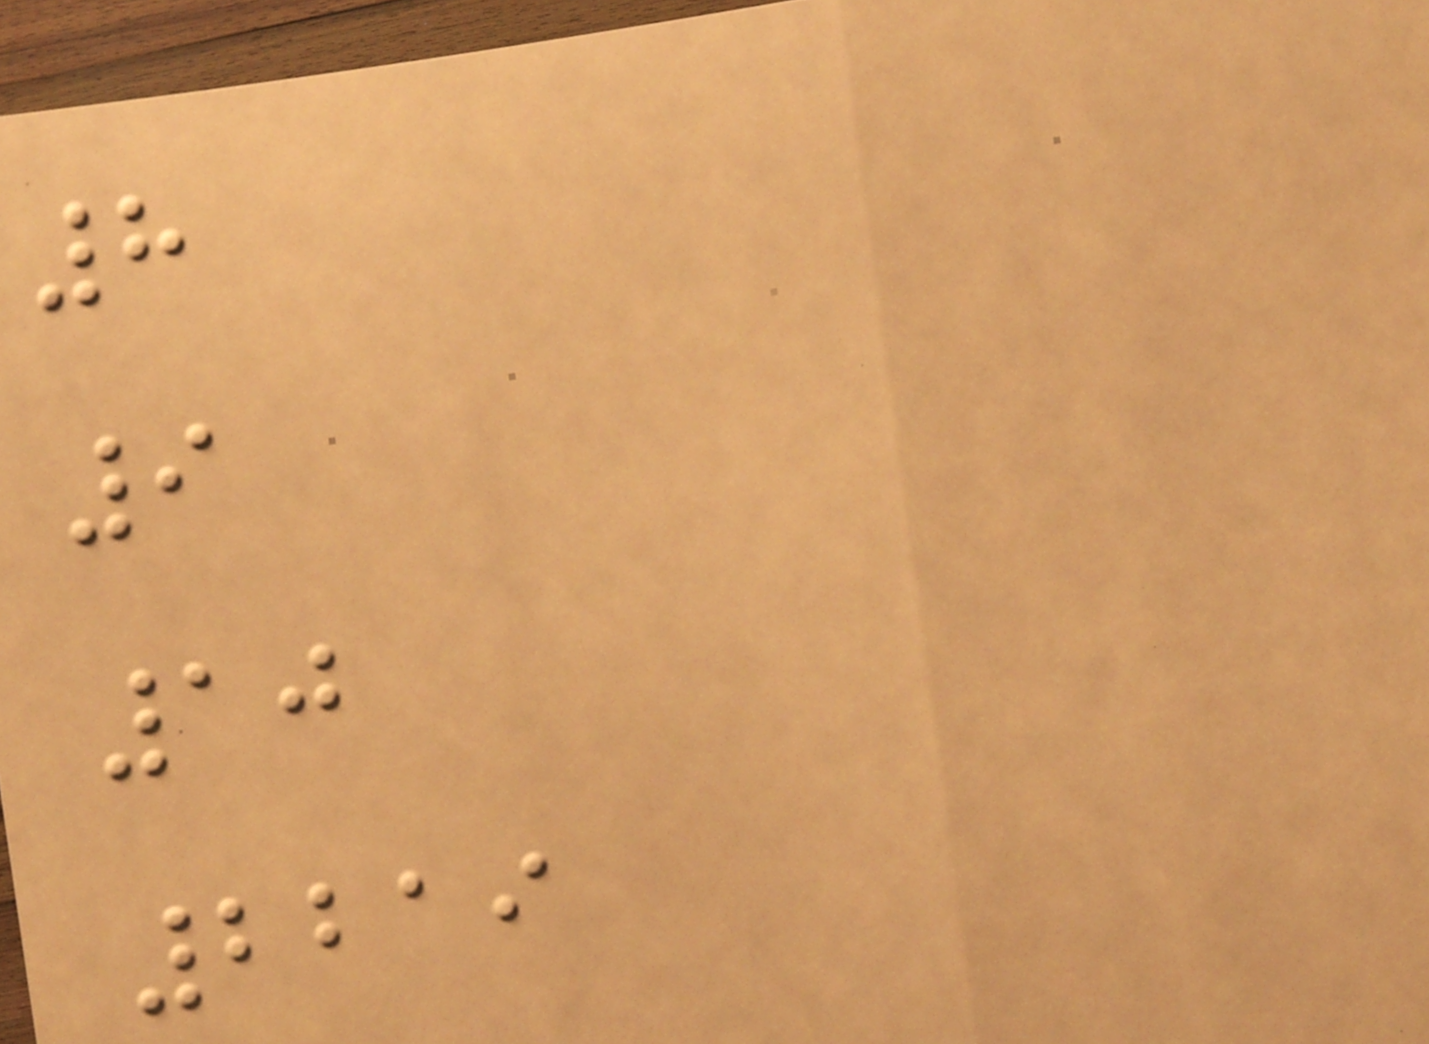8
9
10
2219
